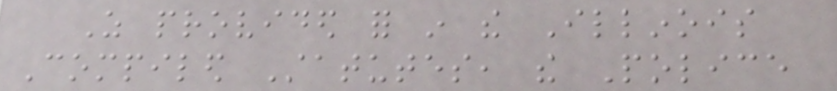As provided for in the Illinois
Compiled Statutes, the Police
